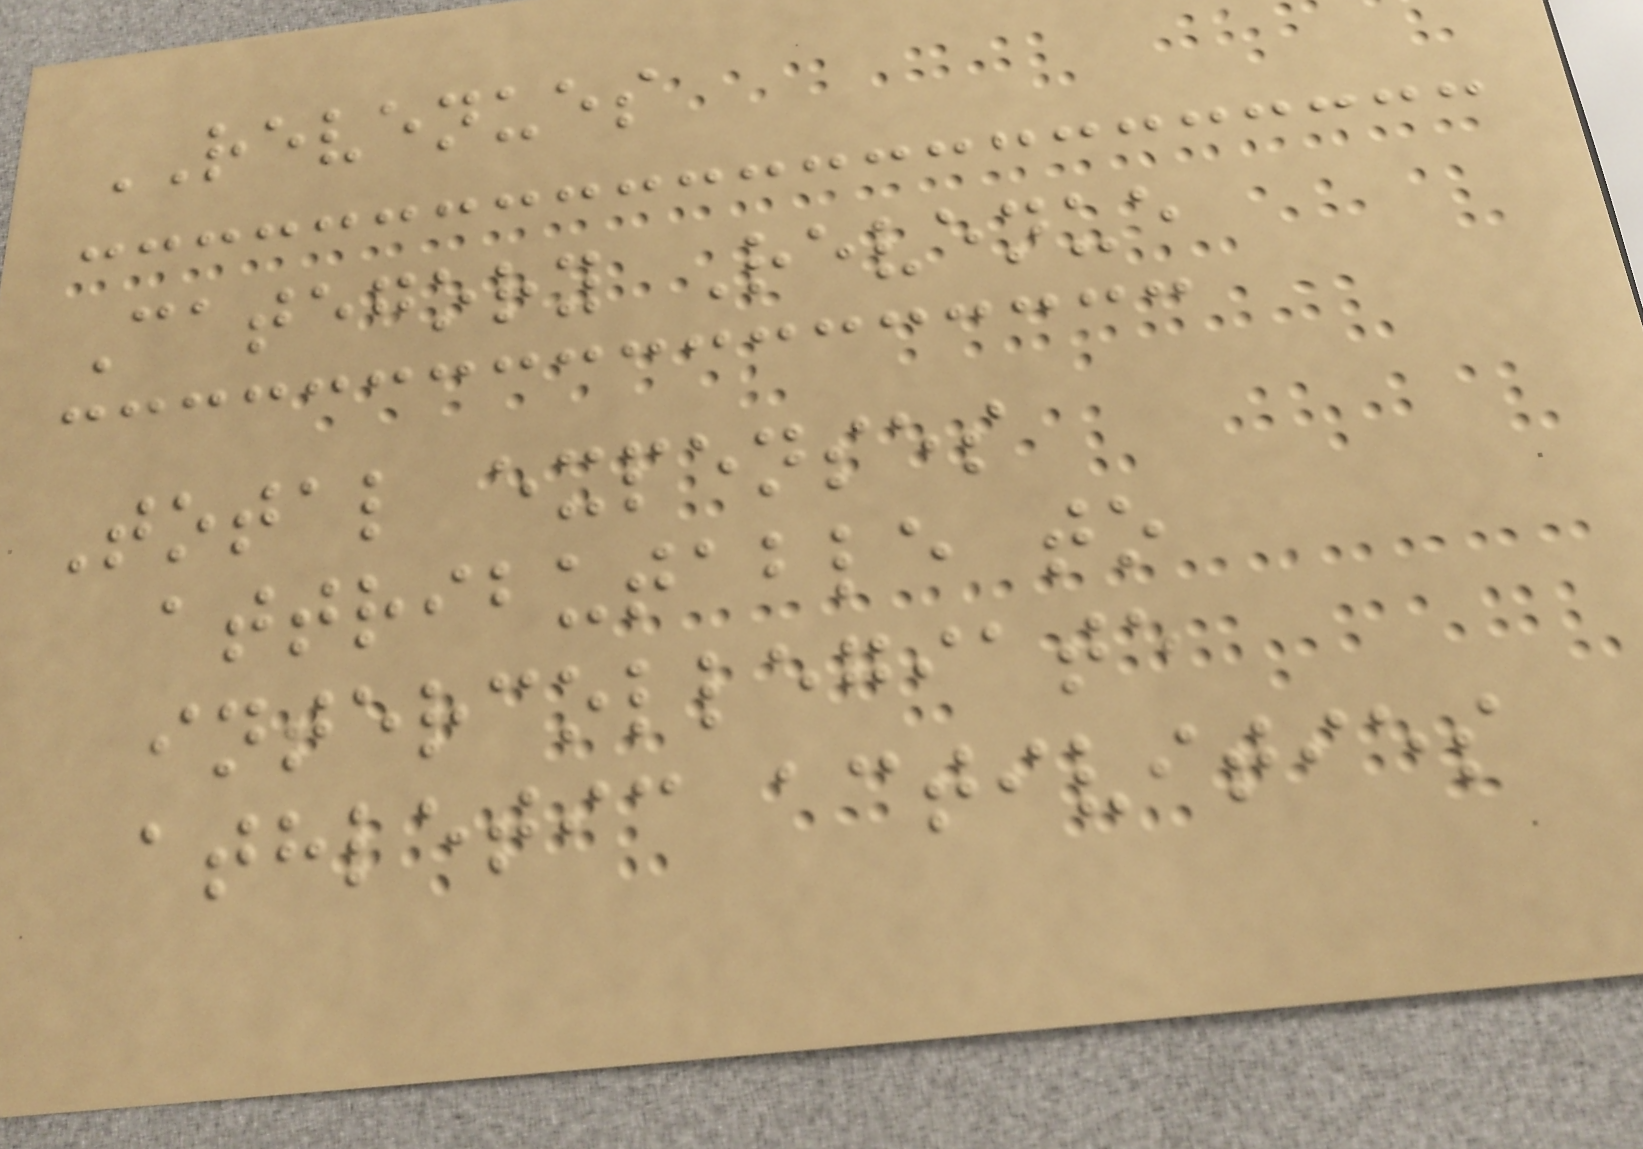REVENUES
Category Revenue
Total expenses
attributable to
intercollegiate
athletic activities
